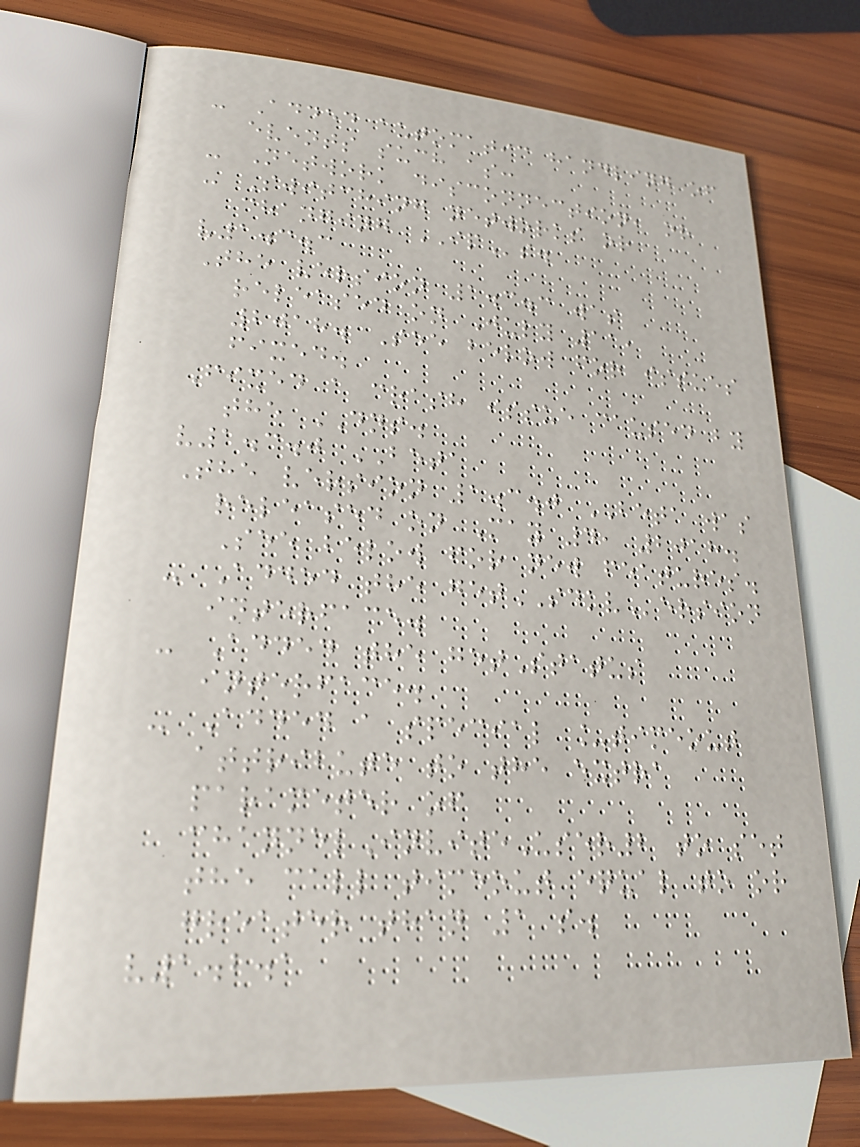- Added automatic handling of
events such as:
- Network disconnection, or
- Switching networks or
changing IPs.
v1.3.3
The version 1.3.3 was
released on July 11,
2018. See below for issues
fixed.
Fixed a crash issue caused by
the DNS.
v1.3.0 BETA
The version 1.3.0 BETA was
released on May 4, 2018.
See below for new features.
- Added the getSDKVersion
interface.
- Added the getStatus
interface.
- Added a special _timeout
attribute to the extra
parameter of
channelInviteUser2 to set
the call timeout equal to or
greater than 1 s.
v1.2.1
